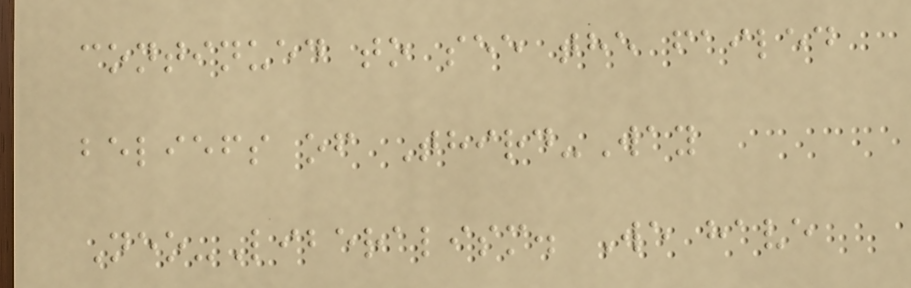continued to see the failed
beliefs of Third-Way
Neo-Liberalism. We have
